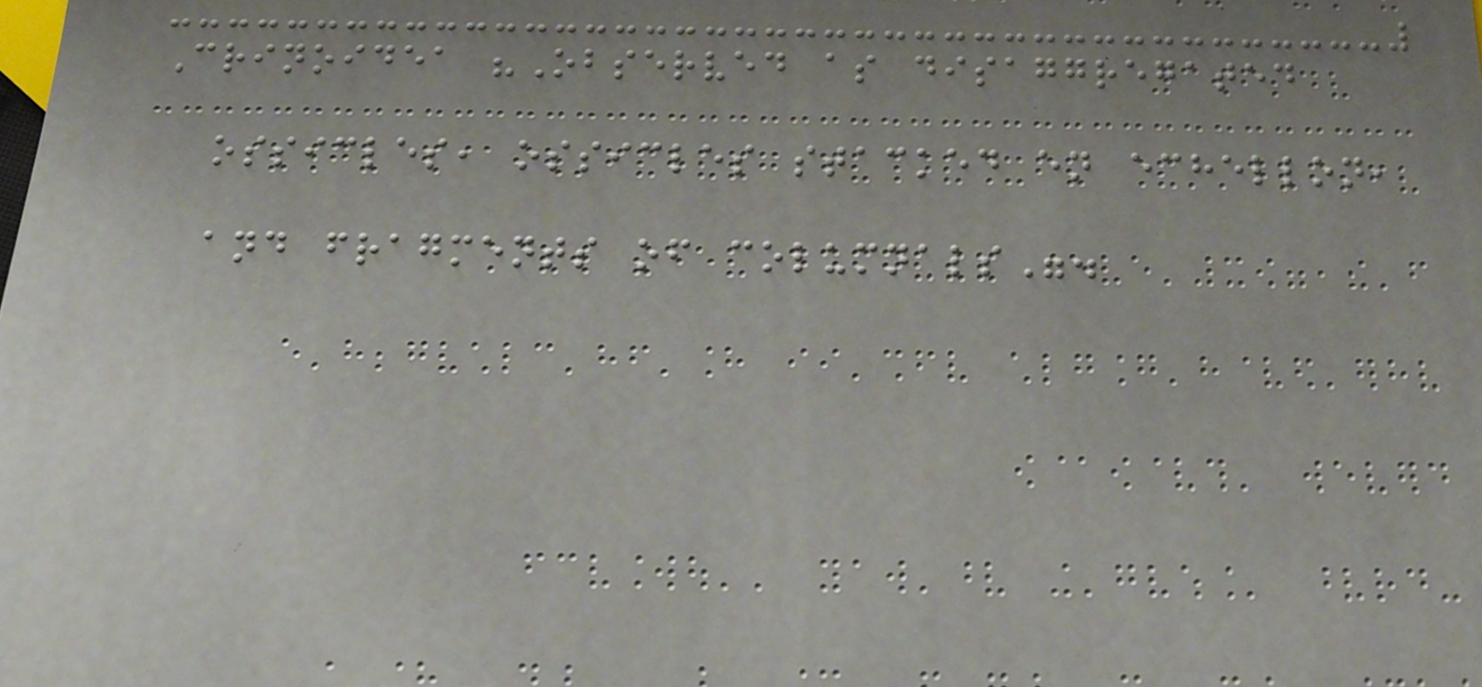Crinoidea "Observed as disaggregated
ossicles, ossicles stacked en echellon,
and fragments of columnals".
